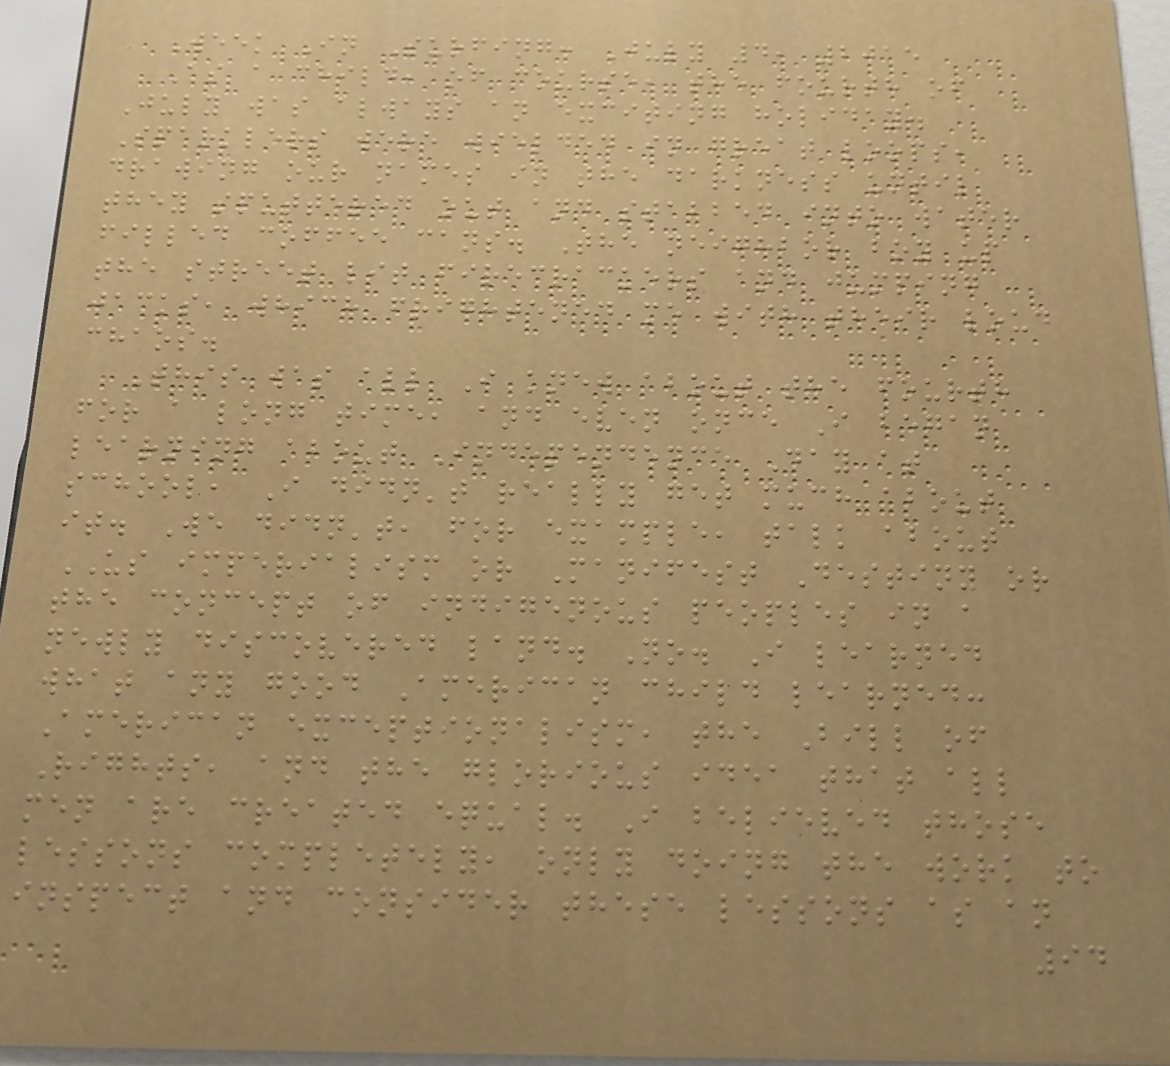Week In Surfing: July 4, 2015
As a child, of course, the fourth of
July was always an exciting holiday.
Sparklers were wielded in great loops,
drawing our names in the darkness until
they sputtered out and stabbed into water
filled coffee cans. The neighbor boy up
the street lit firecrackers and jumping
jacks, which frightened me with their loud
chaos.
This was all I knew about the fourth
for a long time, and even once I began
learning about Independence Day at
school, I didn't really get much about
it. We didn't, for example, talk about
US imperialism or Manifest Destiny or
the concept of indigenous peoples in a
newly discovered land. No. I learned
what any good American child learned:
American exceptionalism, the Bill of
Rights, and the glorious idea that all
men are created equal. I believed those
lessons completely, only doing the work to
inspect and consider these lessons as an
94
